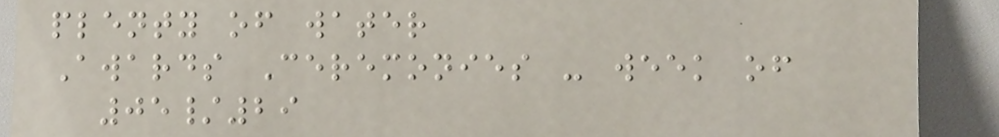plenty of water
Awards Ceremonies - week of
05/29
